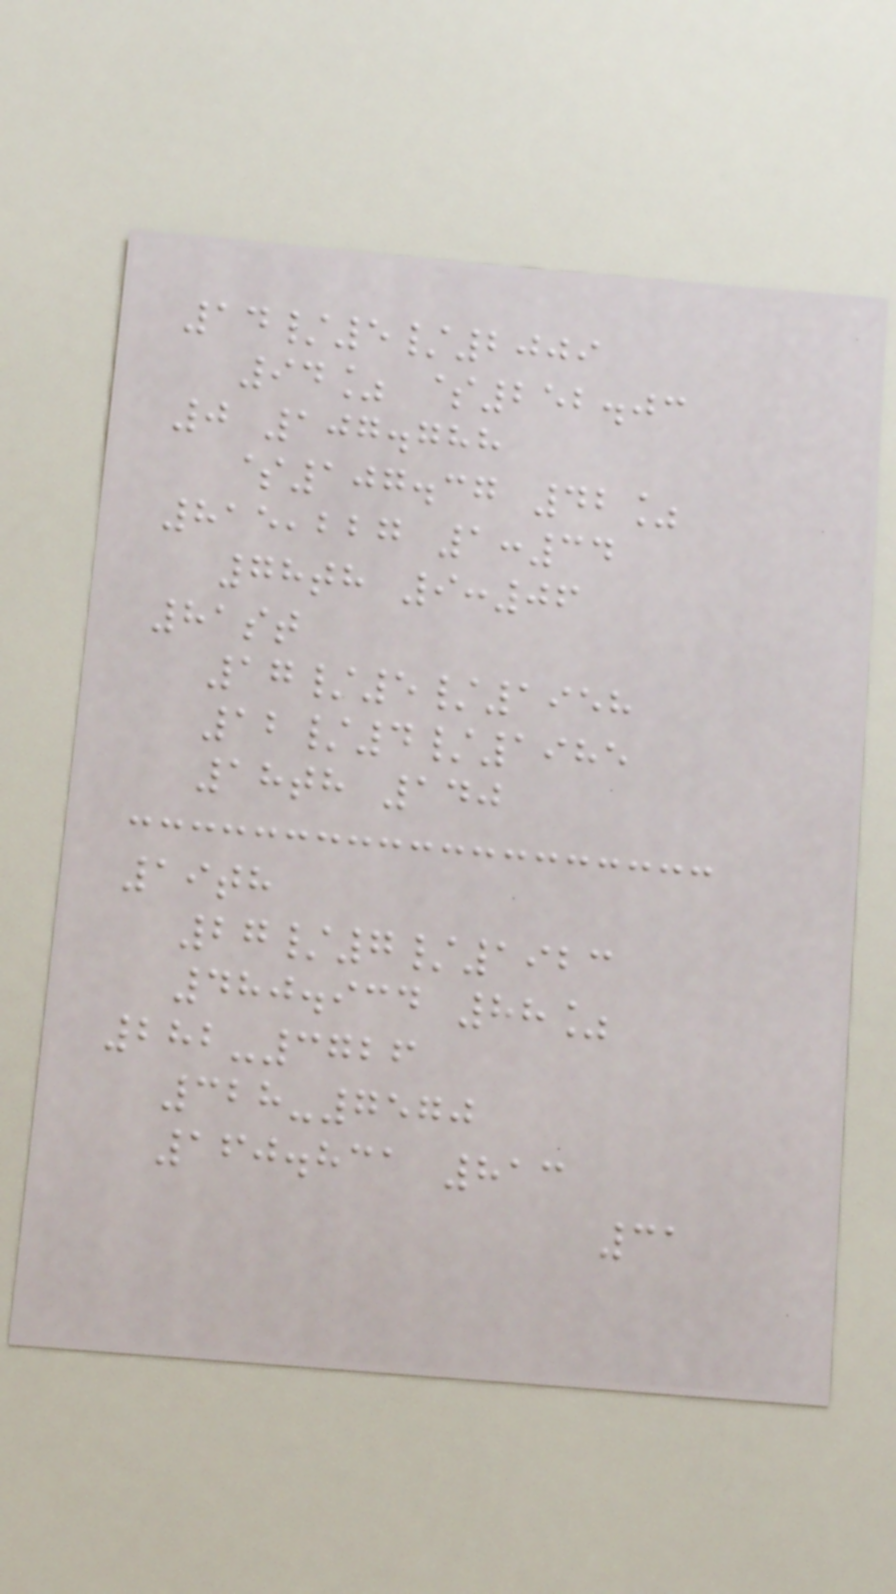14/5/2009
94% $252.03
0 107.788
$107.37 42%
815,227 1:34
78th 9:06
81st
17/5/1958
12/4/1985
18th 140
19th
27/7/1923
480.934 88%
282-3726
328-7570
160.831 813
31
